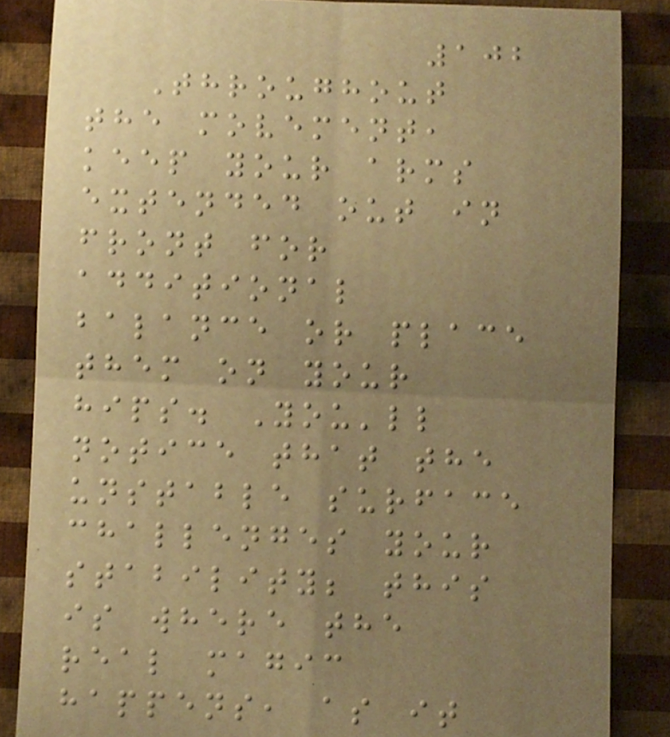102
Throughout
the movement,
keep your arms
extended out in
front for
additional
balance or place
them on your
hips. You'll
notice that the
unstable surface
challenges your
stability; this
is where the
real magic
happens, as it
